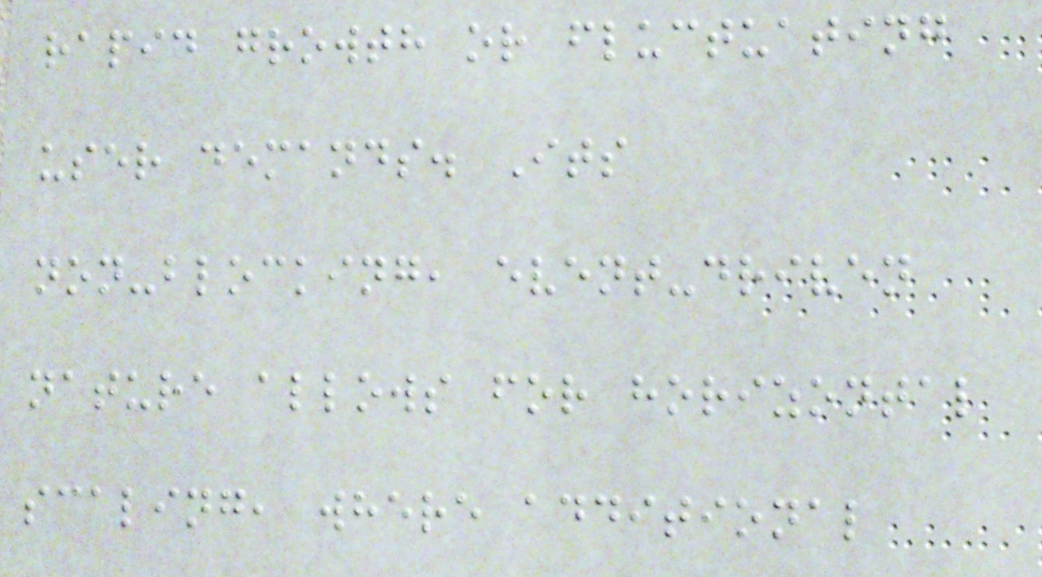rapid growth or fluctuating
user demands. Its
non-blocking, event-driven
nature allows for horizontal
scaling, where additional
